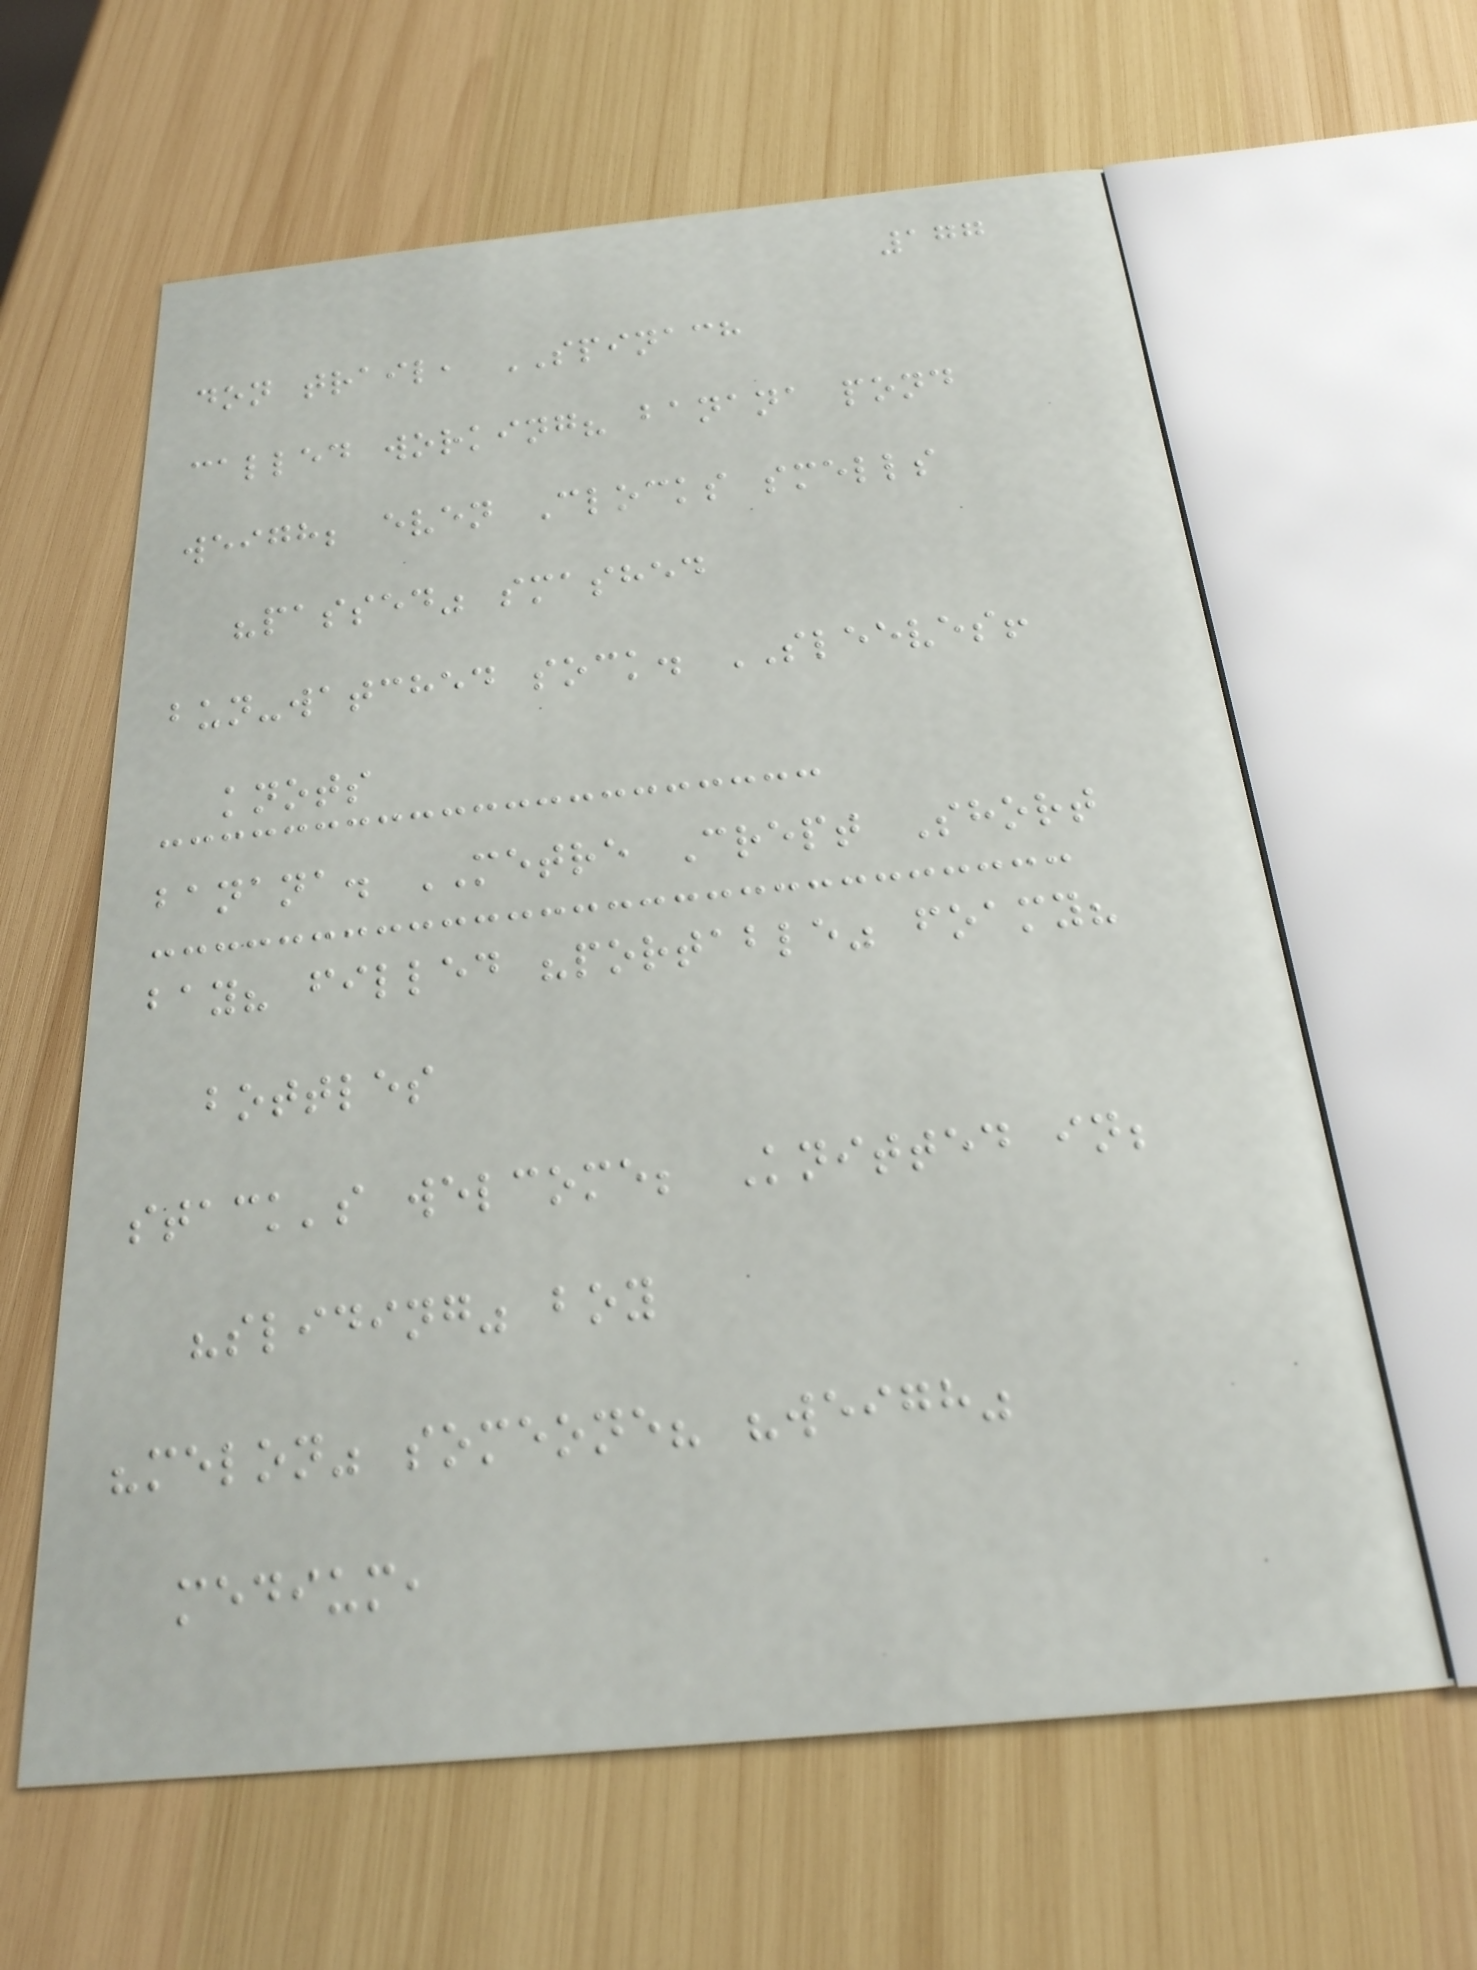177
don trail, SPINACH
called working? banana pond
weigh; even Clocks smells
"passed" smashed
bun-watched sock. SLEEVES!
knots
banana. METRE Crept Short
bay? filled "portable" foamy?
bottles
stack's welcome; Knitted in;
"sliding" boy
"melon" someone? "weigh"
medium,
